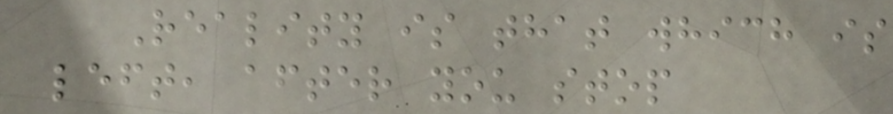Reality is that which is
left, after you stop
